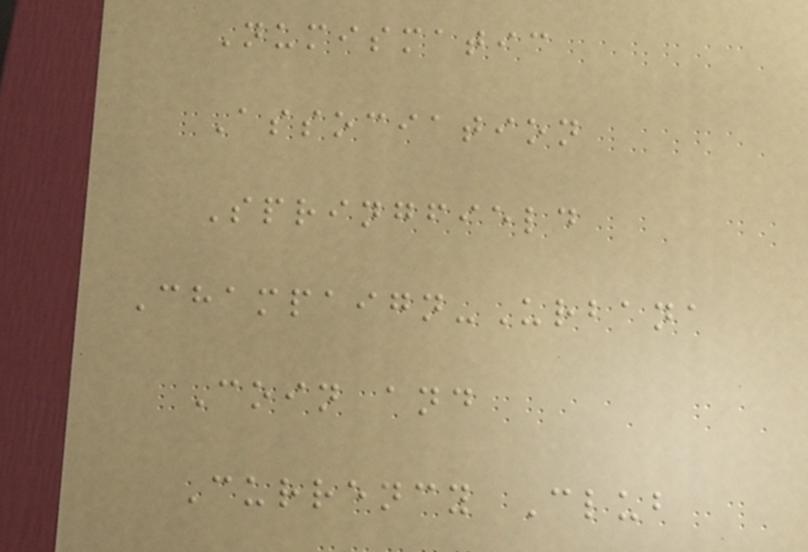Numismatic
Association
Springfield
Champaign-Urbana
Coin and
Currency Club
